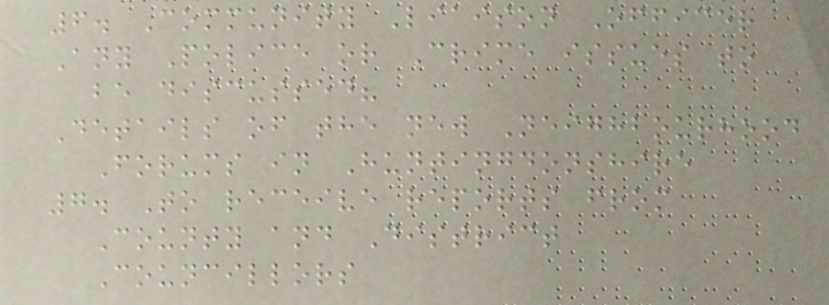6. Community Liaison Officer
Any Police or Crime issues to
be discussed?
Details of the new Neighbourhood
Forums in Huntingdonshire
7. To receive reports from
County and District
Councillors
